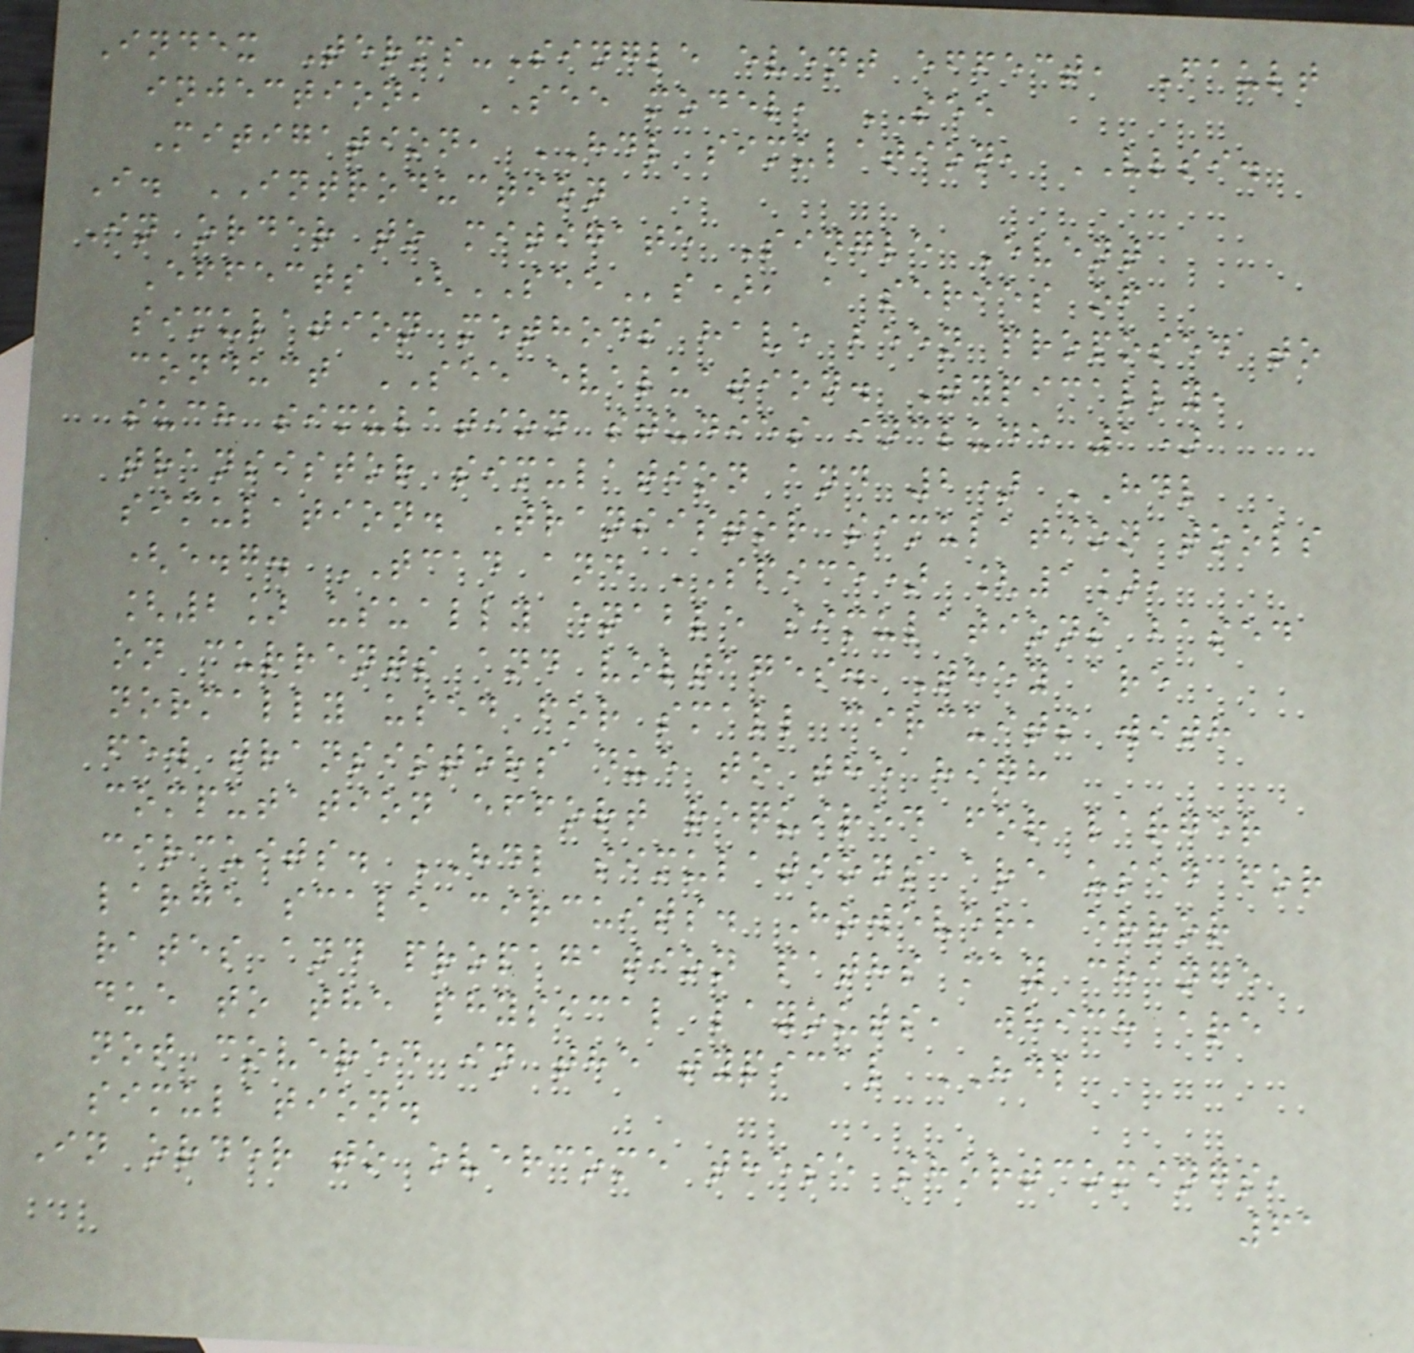Index Terms-Single event effect, Fault
injection, SEE model, SEE
Mitigation, HDL simulation, VLSI.
I. INTRODUCTION
In order to mitigate Single Event
Effects (SEEs), a series of
simulation methods have been proposed to
conduct SEE evaluation. Typically,
such simulation studies include 1)
transistor simulation and 2) HDL
simulation. Transistor simulation tools
(e.g. TCAD and SPICE) [1],
[2] usually enable simulations based
on currents and voltages. They are
normally used for small circuits with
few transistors due to the high
computation effort required for larger
circuits. HDL simulations are used for
large scale circuits. However, error
rates and propagation paths may change
due to the physical layouts, which are
not covered in the typical HDL
simulation.
In order to overcome these shortcomings,
61
